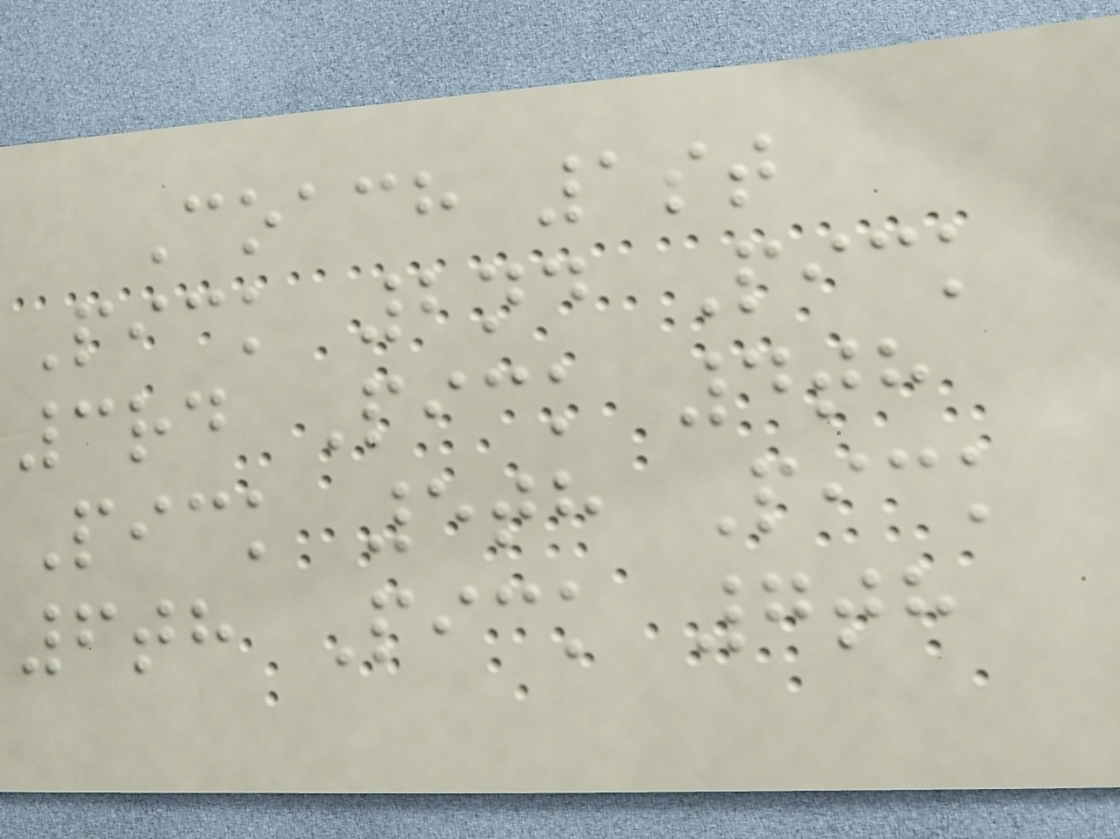Coach 1st
Pick 2nd Pick
3rd Pick 4th
Pick 5th Pick
6th Pick 7th
